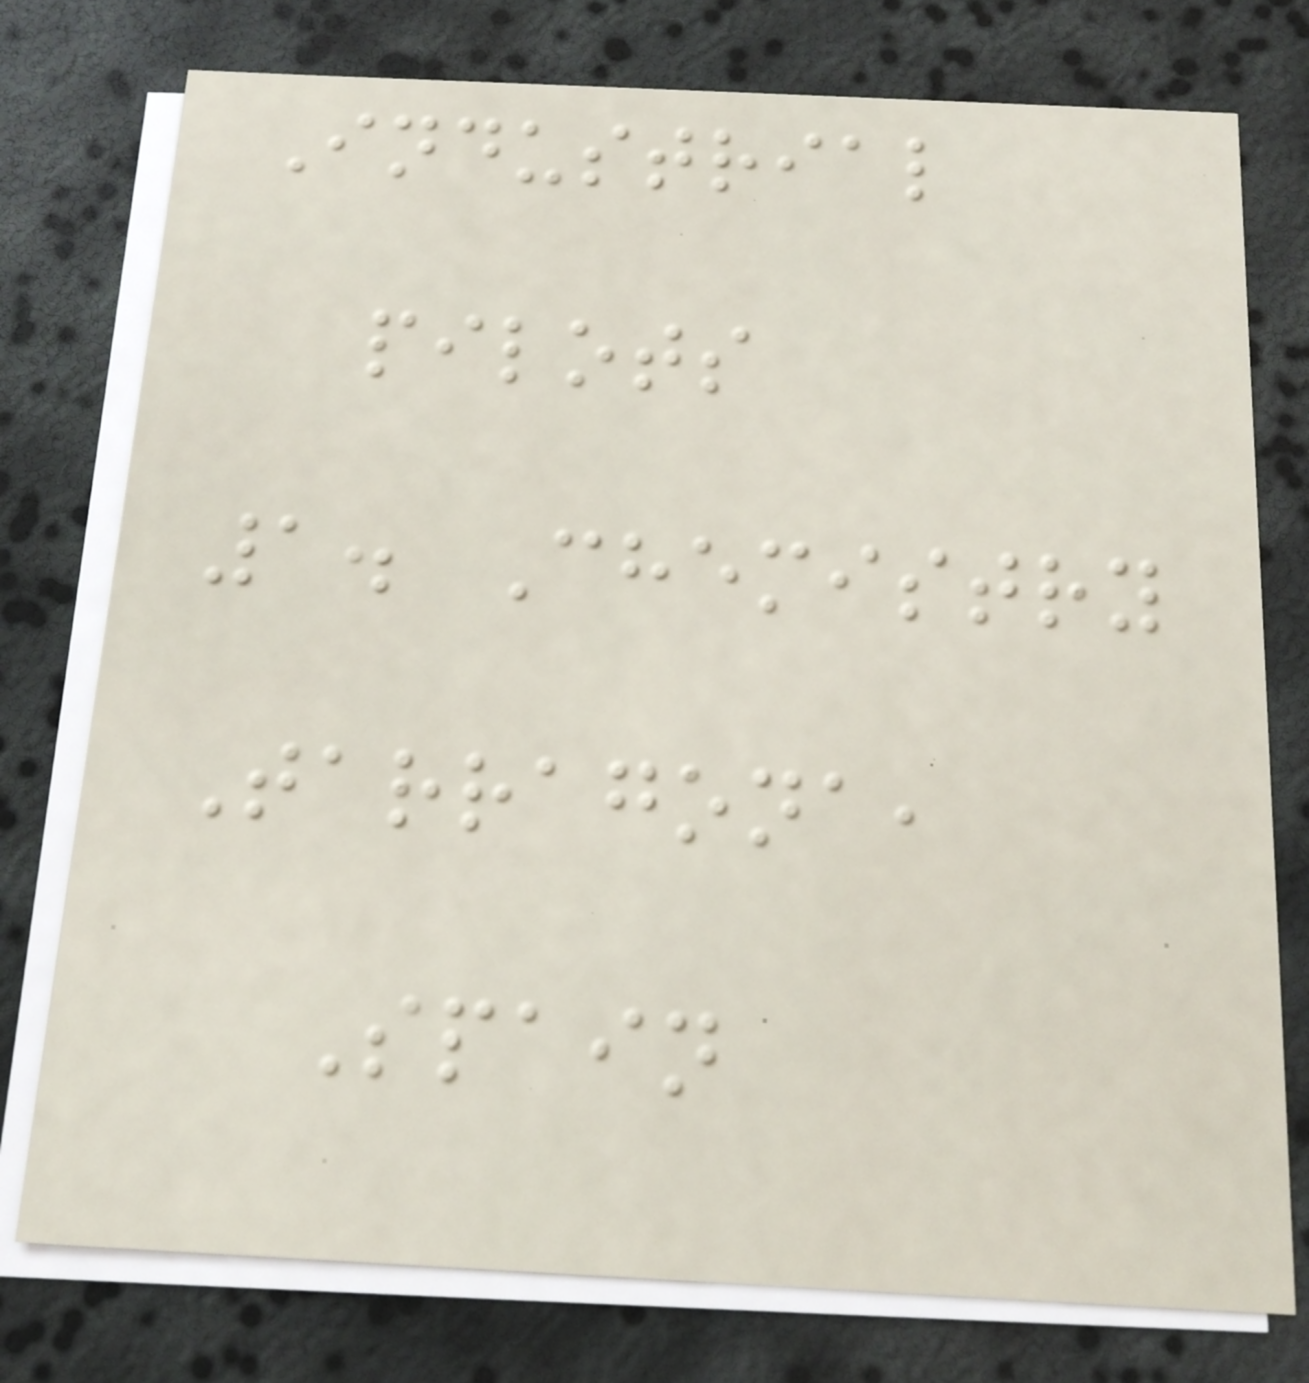Industrial
pilots
1. Chemistry
Tarragona,
Spain
